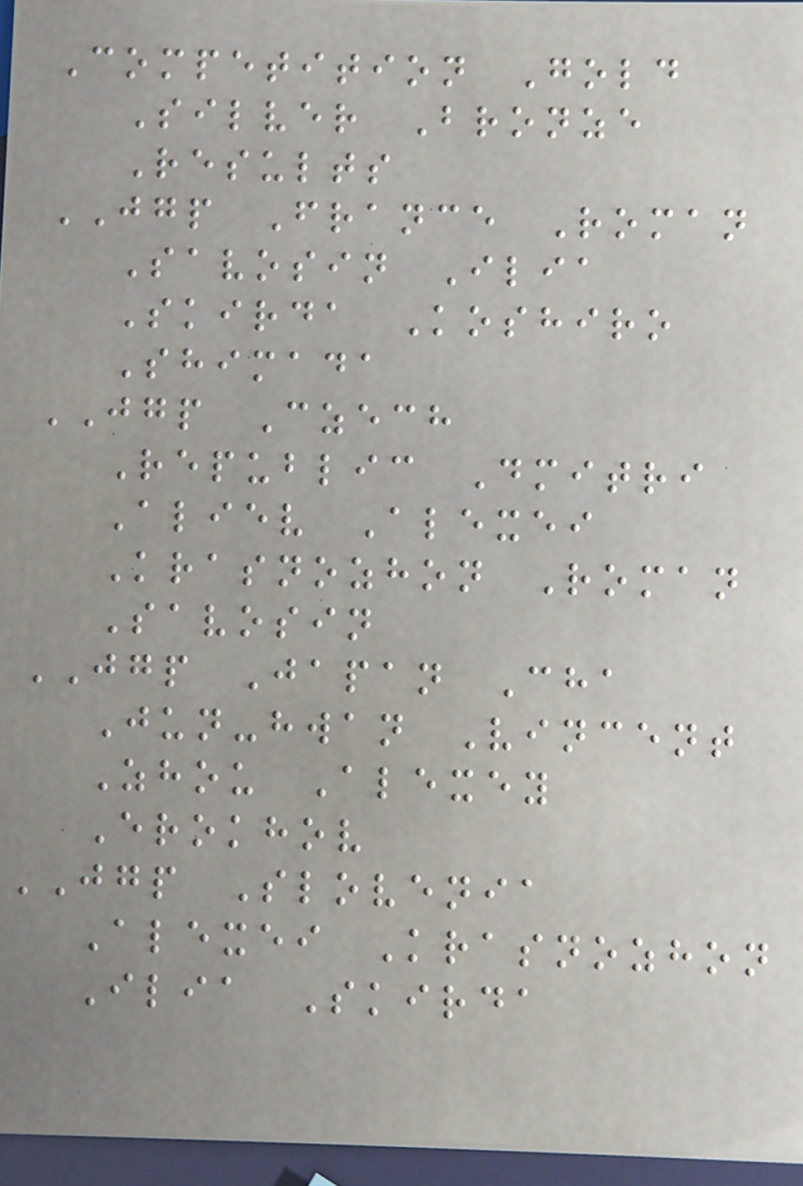Competition Gold
Silver Bronze
Results
JGP France Roman
Savosin Ilia
Skirda Koshiro
Shimada
JGP Czech
Republic Dmitri
Aliev Alexei
Krasnozhon Roman
Savosin
JGP Japan Cha
Jun-hwan Vincent
Zhou Alexey
Erokhov
JGP Slovenia
Alexei Krasnozhon
Ilia Skirda
